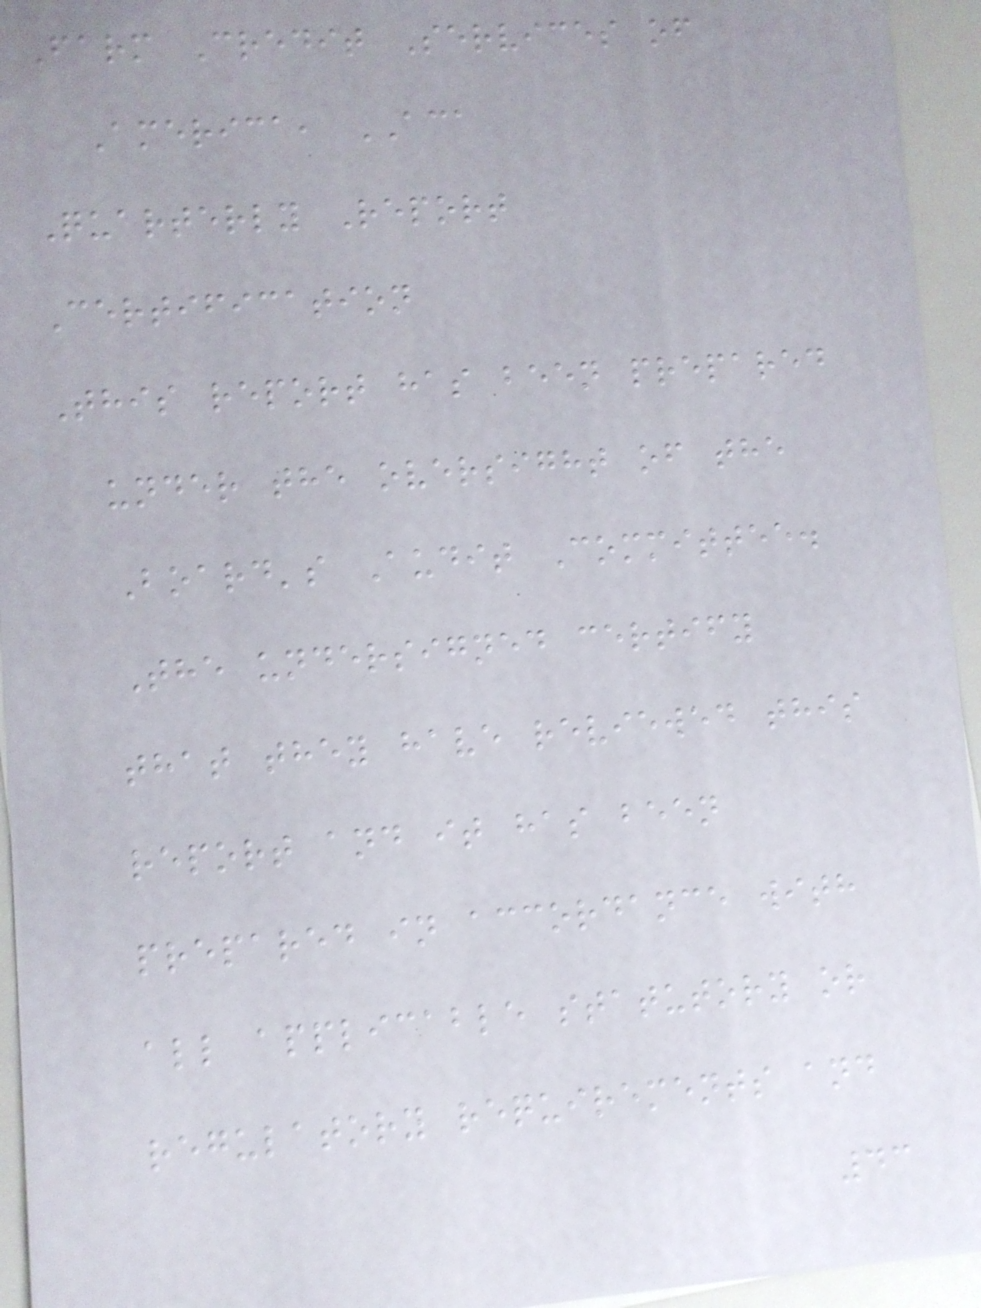Farm Credit Services of
America, ACA
Quarterly Report
Certification
This report has been prepared
under the oversight of the
Board's Audit Committee.
The undersigned certify
that they have reviewed this
report and it has been
prepared in accordance with
all applicable statutory or
regulatory requirements and
43
